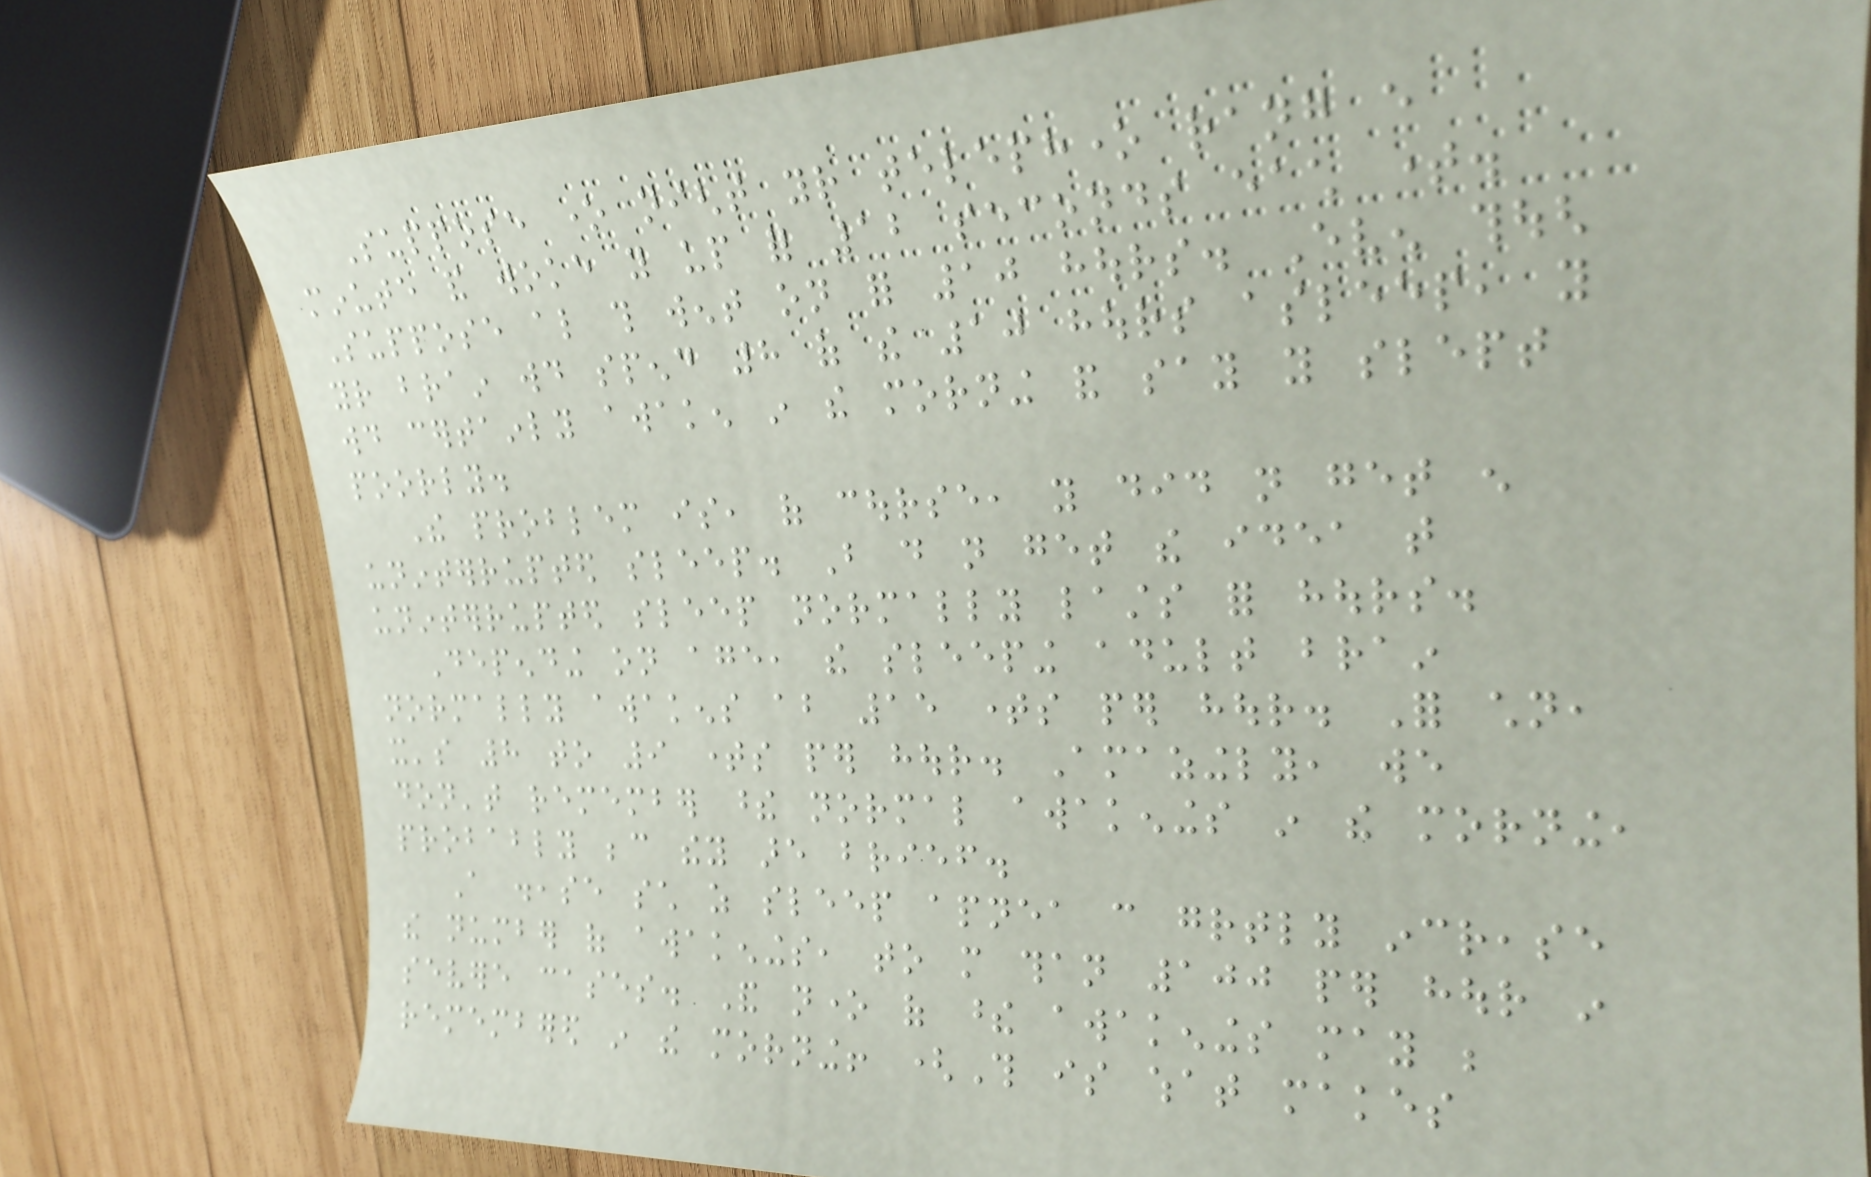Suppose one night your telephone rang every
minute and woke you up for 12 seconds each time.
Suppose also this went on for 10 hours. Even though
your brain would spend 8 of the 10 hours asleep, you
would certainly awaken in the morning and say you slept
poorly.
The problem is, of course, you did not get enough
uninterrupted sleep. But do not get the idea that
uninterrupted sleep normally lasts for hours.
Depending on age, the sleeping adult brain
normally awakens about 15 times per hour. For children,
it's 8 to 9 times per hour. Amazingly, we
don't remember these normal awakenings in the morning,
probably because they are brief.
A disease such as sleep apnea can greatly increase
the number of awakenings, to more than 100 per hour in
severe cases. And none of these awakenings may be
remembered in the morning! (This is what makes
